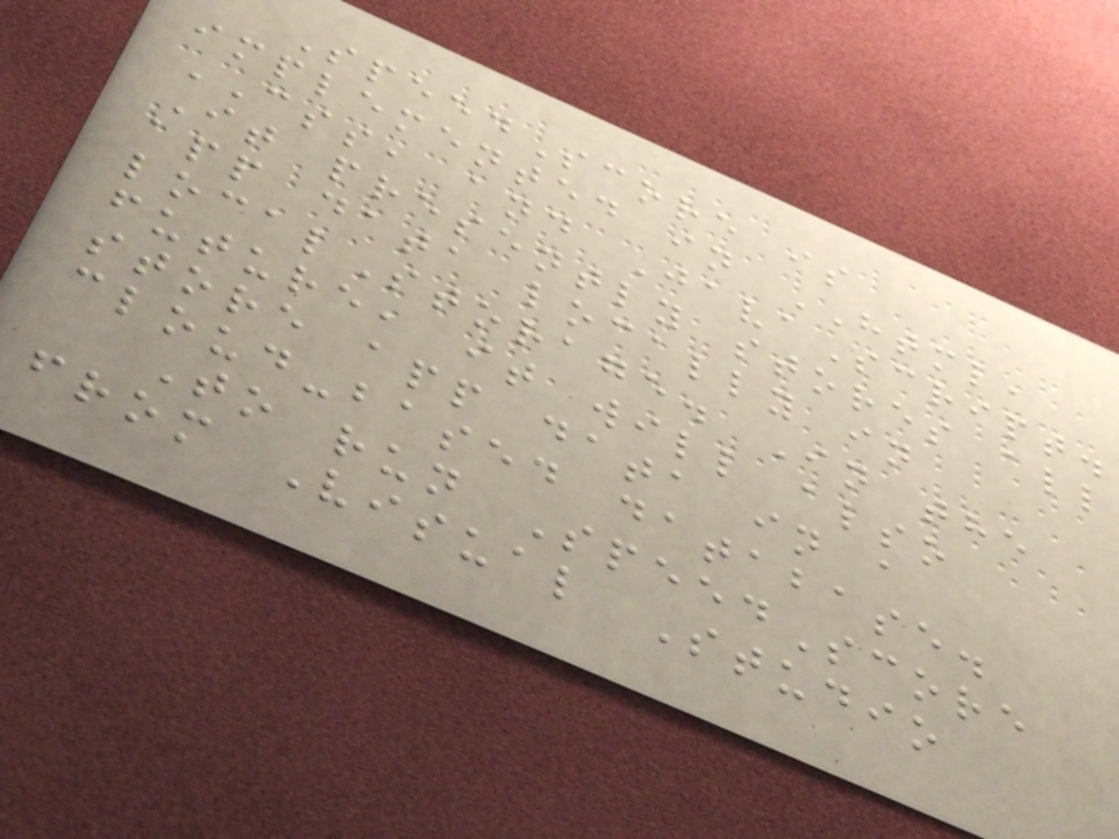SpeedScore is
implemented in HTML,
CSS, and JavaScript.
It presently stores all
app data locally in
localStorage. In the
future, it will also
store app data in a
cloud-based database.
To run SpeedScore
from Visual Studio
